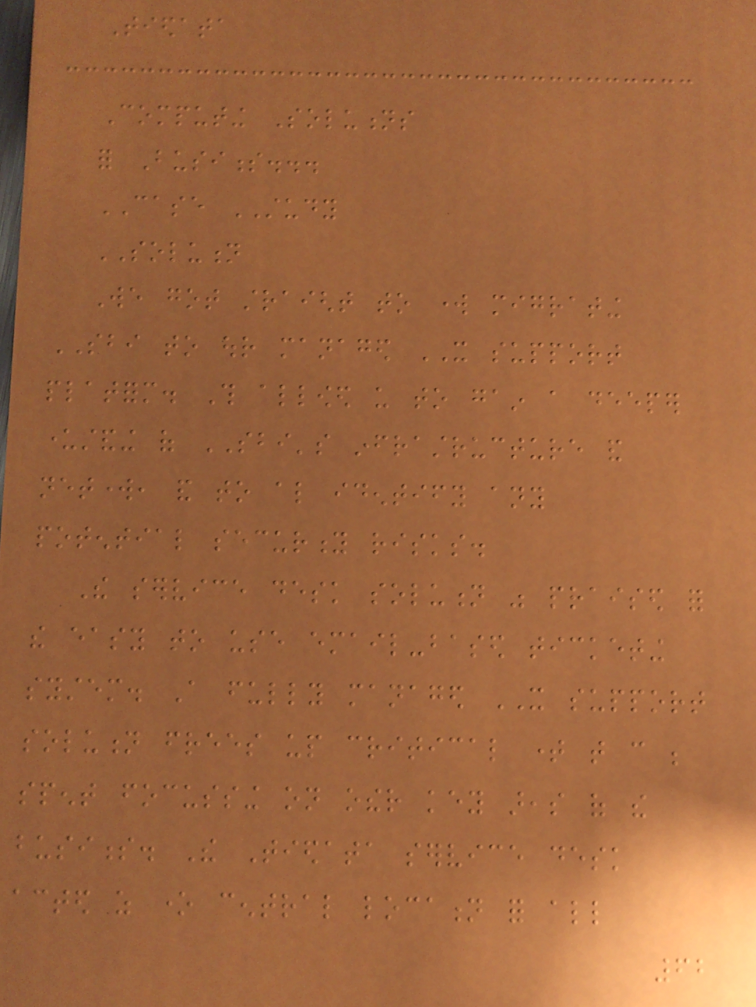Tiedata
Computing Solutions
for Business...
CASE STUDY
SOLUTION
We got straight to work migrating
SBI to our managed IT support
platform. This allowed us to gain a deeper
understanding of SBI's infrastructure and
network, and to also identify any
potential security risks.
The service desk solution was praised for
the easy to use email-based ticketing
system. A fully managed IT support
solution frees up critical time that can be
spent focussing on other key areas of the
business. The Tiedata service desk
acted as one central location for all
62
